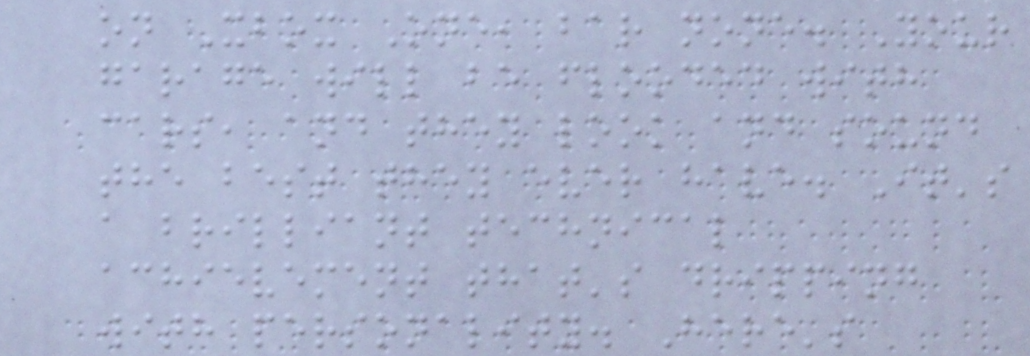on Xbox One, bar none. Your
garage will be flooded with
cars, and they look and sound
the best they ever have. It's
a brilliant technical
achievement that's dripping
with personality. Here's
